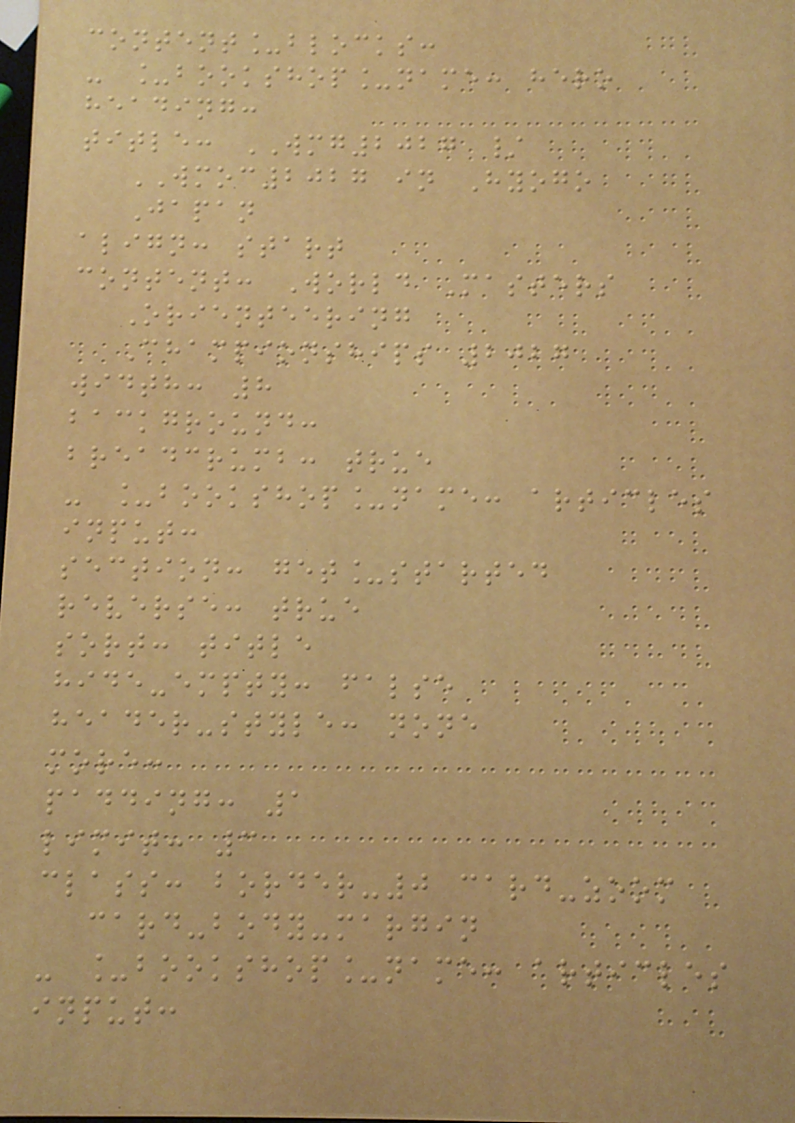content_blocks:
- _bookshop_name: hero
heading:
title: WMG2027 /
WMOC2027 in Hyogo
Japan
align: start
content: World Masters
Orienteering
Championships 2027
width: 8
background:
breadcrumb: true
- _bookshop_name: articles
input:
section: get_started
reverse: true
sort: title
hide-empty: false
header-style: none
more:
padding: 1
limit: 3
class: border-0 card-zoom
card-body-margin
- _bookshop_name: articles
input:
